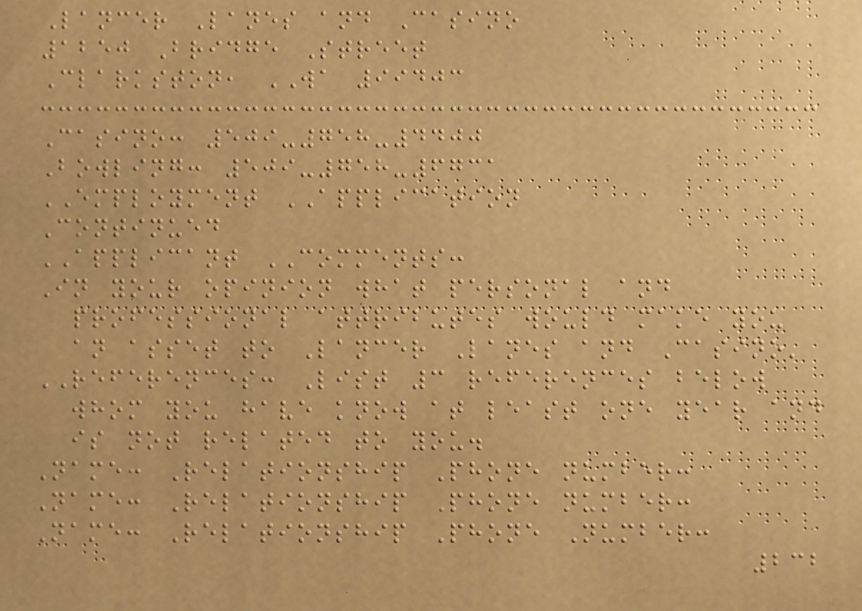Lancer Lanes and Casino
1250 Bridge Street
Clarkston, WA 99403
Casino: 509-758-4400
Bowling: 509-758-6731
EMPLOYMENT APPLICATION
Continued
APPLICANT COMMENTS:
In your opinion what personal and
professional attributes would make you
an asset to Lancer Lanes and Casino'
REFERENCES: List 3 references below
whom you have know at least one year and
is not related to you.
Name: Relationship Phone number:
Name: Relationship Phone number:
Name: Relationship Phone Number:
232
